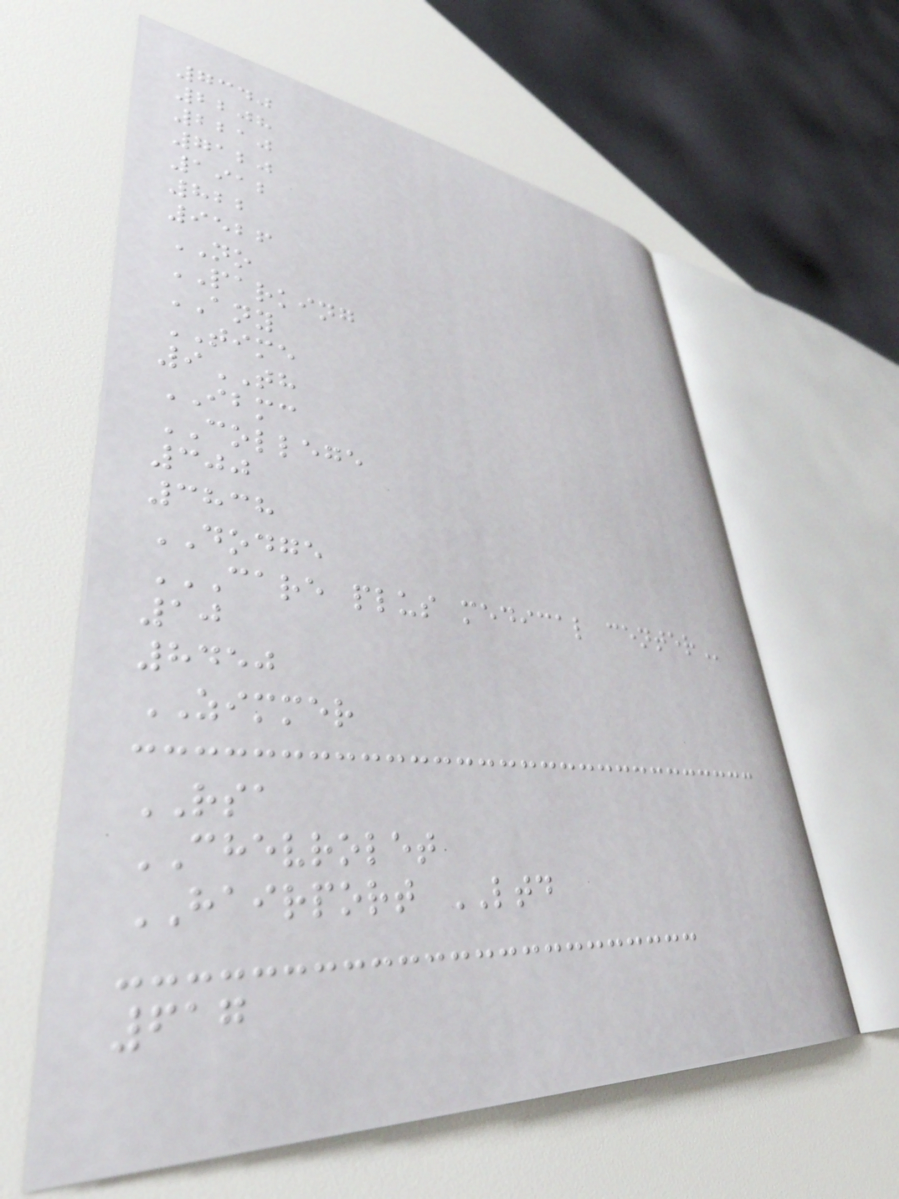7340
2208
2210
7120
1912
822
9526
NO
PARKING
ANY
TIME
9TH
IBMC
COLLEGE
300
3838
DODGE
CARE PLUS MEDICAL CENTER
10
8450
ZIMMER
RSA
CHEVROLET
HAIRPORT LTD
617
